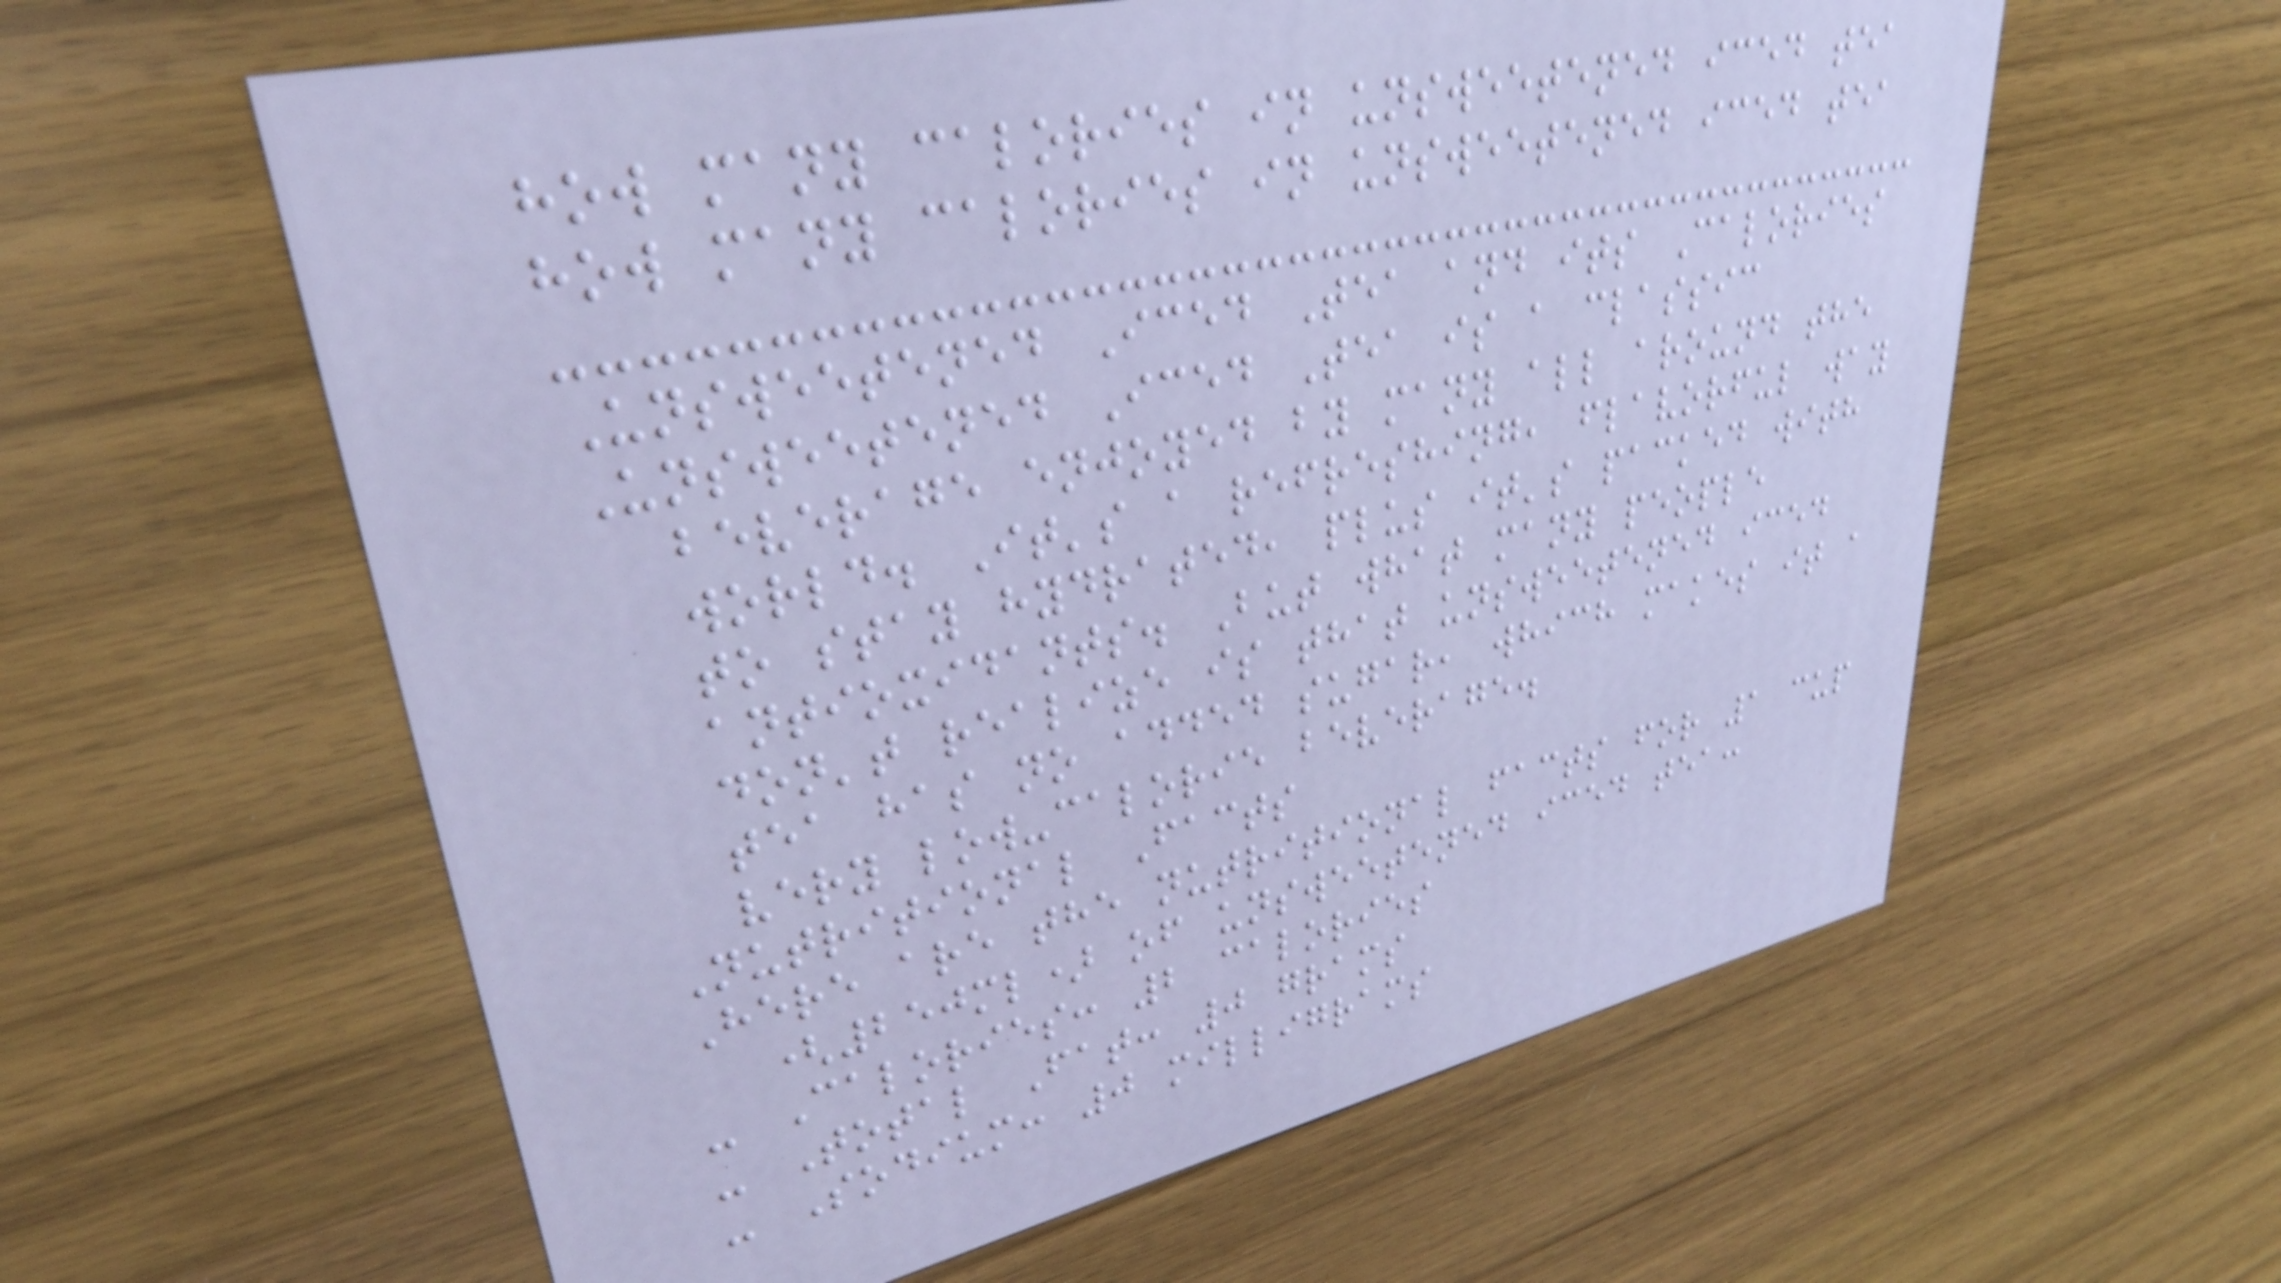how many calories in unsweetened iced tea
how many calories in unsweetened iced tea
Unsweetened Iced Tea and its Calories
Unsweetened Iced Tea is a classic
beverage enjoyed by many all around the
world. It's a refreshing, flavorful way
to stay hydrated, plus it's packed with
antioxidants. But what many people
don't realize is that unsweetened iced
tea has no added sugar, which makes it a
very low-calorie beverage.
Nutritional Facts
Here are the nutritional facts for 1 cup
(250ml) of unsweetened iced tea:
- Calories: 2 calories
- Total Fat: 0 grams
- Sodium: 0 milligrams
